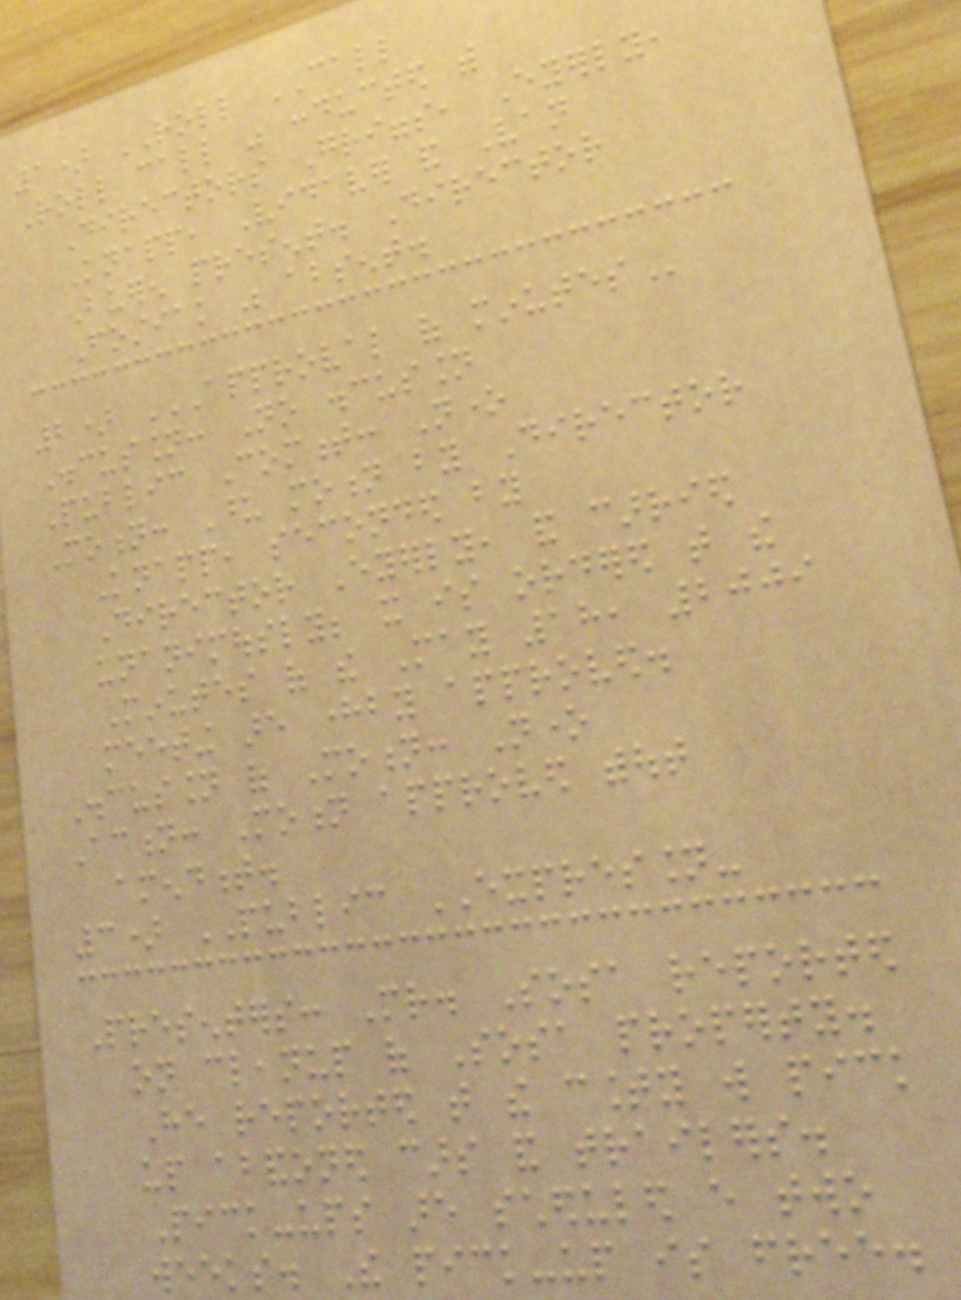1) ROLL CALL
Roll call was conducted with
Directors Griggs, Eyerly,
Knapp, Vidaver and Van
Bueren present. Director
Fostiak was absent.
2) APPROVAL OF MINUTES
Discussion: No discussion
Public Comment: None
Motion: Upon motion by Director
Knapp, seconded by
Director Eyerly, and carried
unanimously; it is ordered that the
Minutes of the May 18, 2009
meeting are hereby approved.
Discussion of Motion: None
Action: Motion approved without
amendment.
3) PUBLIC EXPRESSION-
Presenters: Mr. Sosa reported
on cleanup of Sosa property.
He reported that the county will pick
up abandoned cars and trailers.
Pick-ups are scheduled every two
weeks. The pick-up is free.
